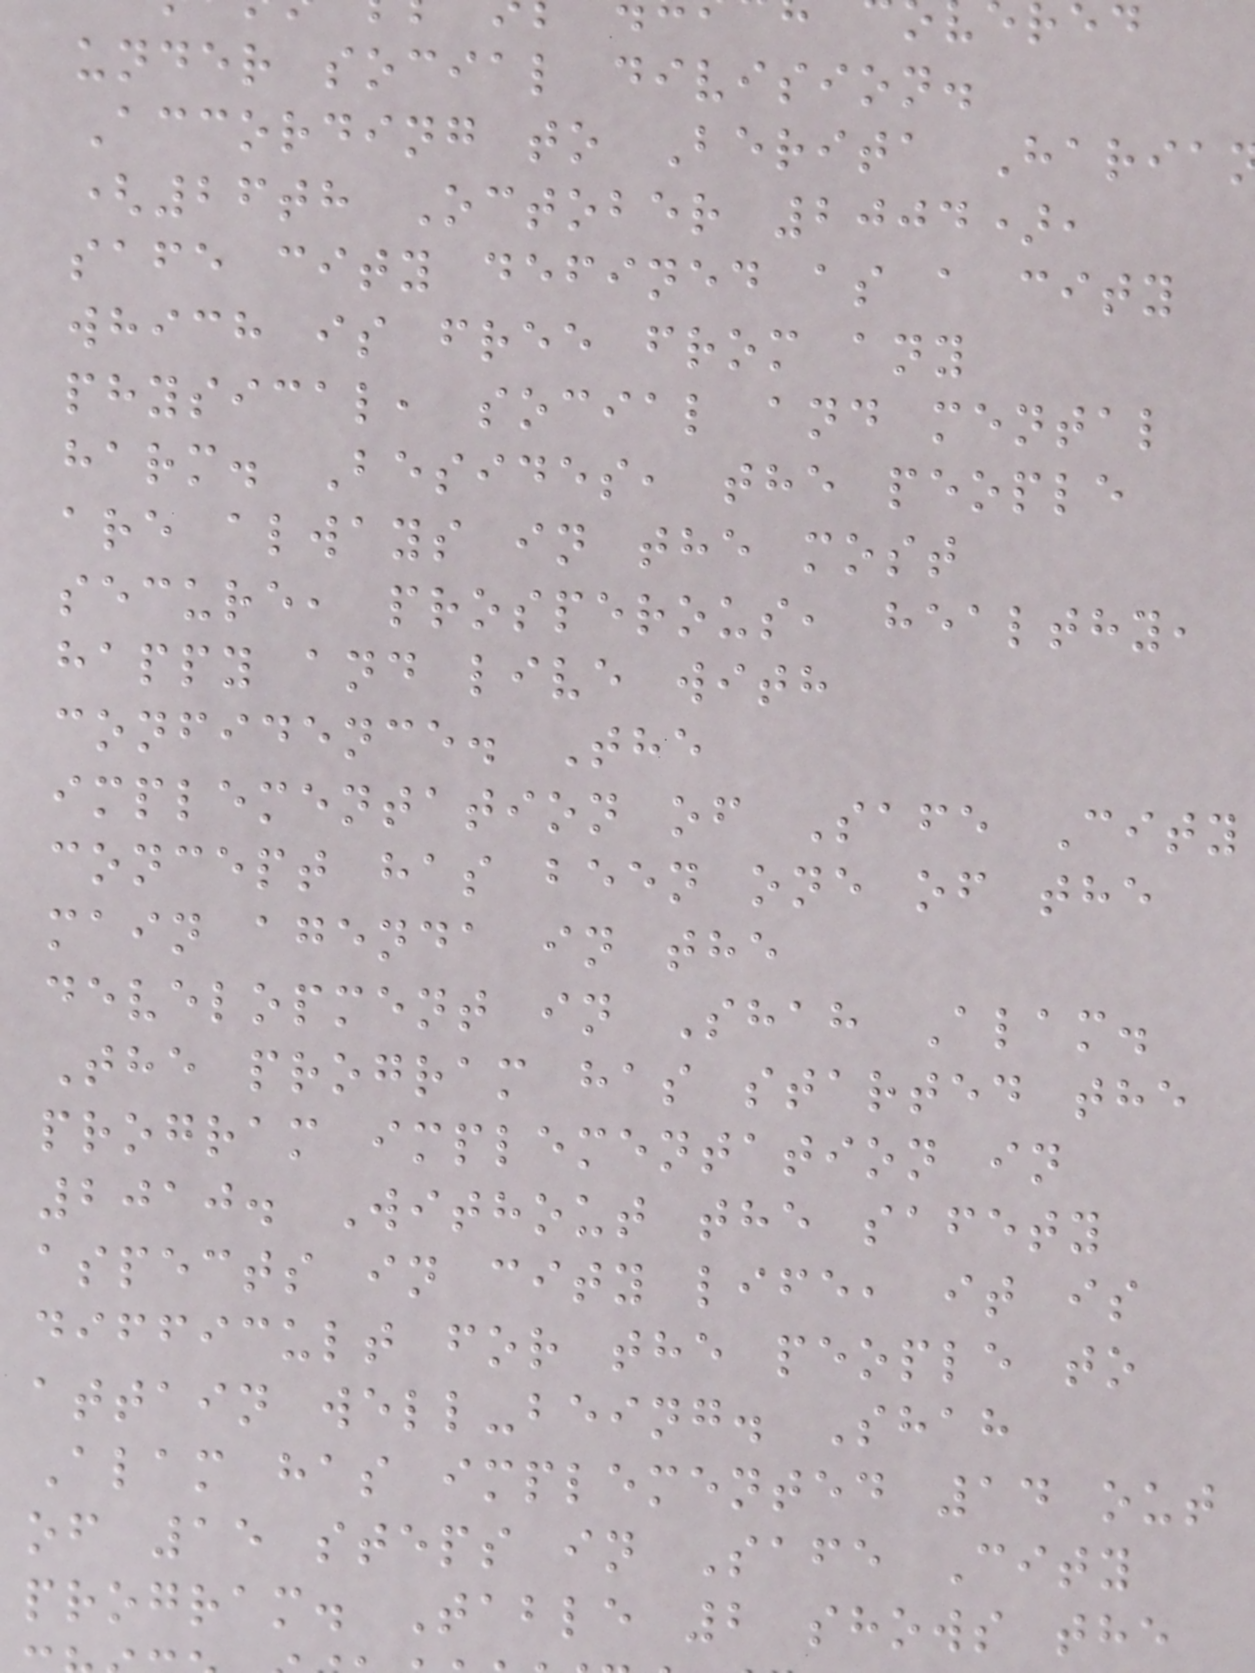under social division.
According to Berita Haria
(26th October 2004),
safe city defined as a city
which is free from any
physical, social and mental
harm. Besides, the people
are always in the most
secure, prosperous, healthy,
happy and live with
confidence. The
implementation of Safe City
concept has been one of the
main agenda in the
development in Shah Alam.
The program has started the
program implementation in
2010. Without the safety
aspects in city life, it is
difficult for the people to
attain well-being. Shah
Alam has implemented 14 out
of 15 steps in Safe City
program. Table 2 shows the
